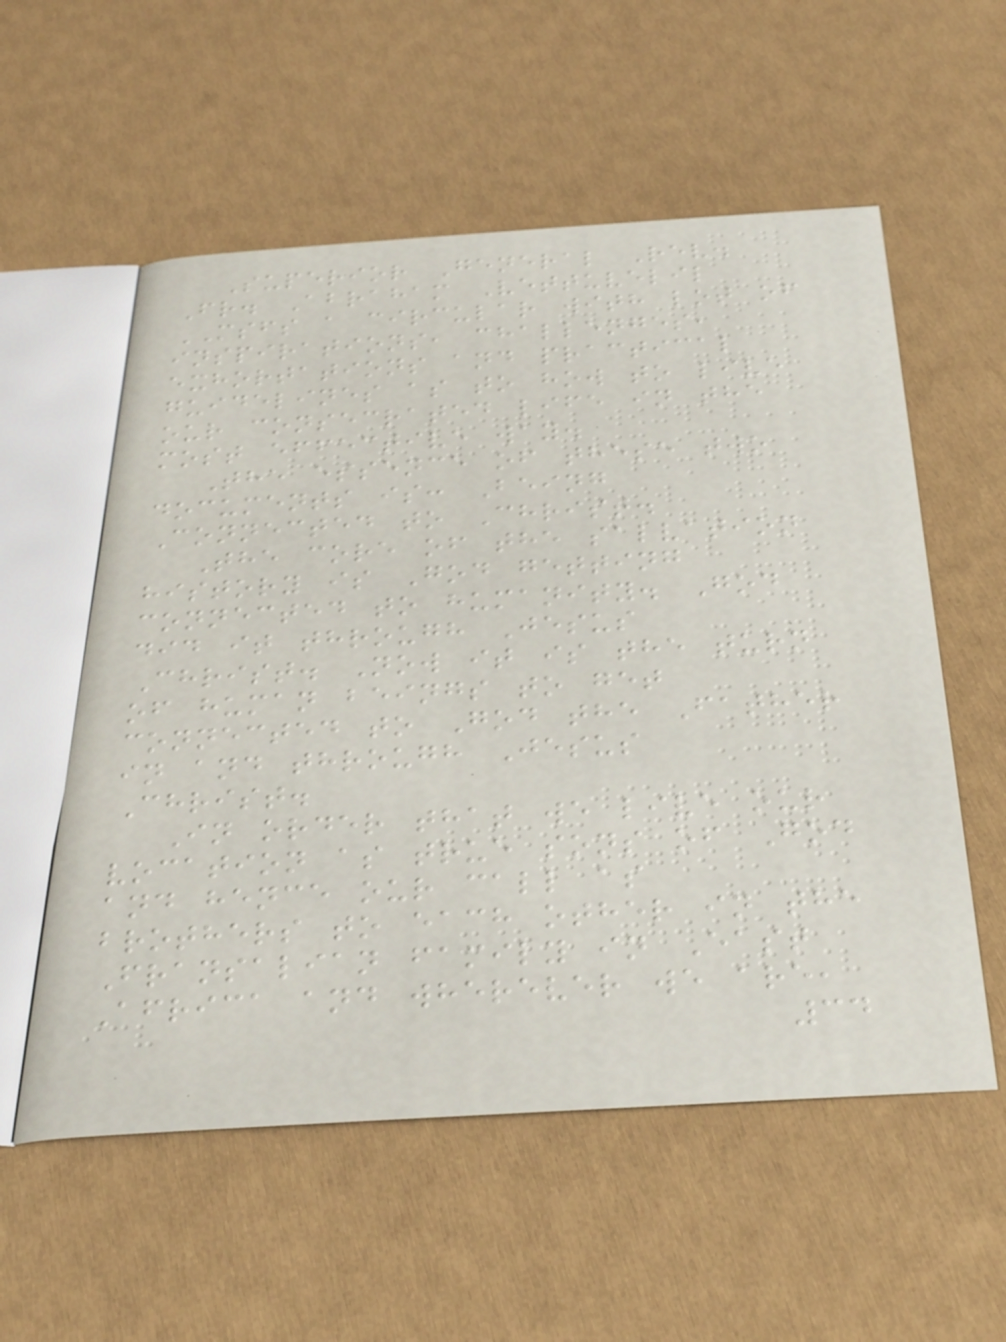Superior General Rev.
Fr. Abraham Vettuvelil
MSFS a circular with lot of
inspirations, challenges,
exhortations and practical
guidelines as to how to live
our consecrated life in the
most effective way.
The essence of these two
documents is: Being
Connected to Christ.
The core of the salvation
history is God getting
connected to humanity. God
did it through Jesus
Christ. Now it is the turn
of human beings to get
connected to God the Father
in and through Jesus
Christ.
In order that we live our
vocation as true sons of God
and hence our call as
brothers to each other in the
Fransalian family in East
Africa and wherever we are,
34
